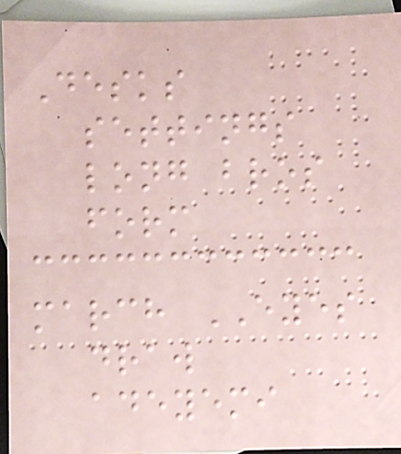Desks
settings
long bros
form
march EYES
draw
adeyemi
